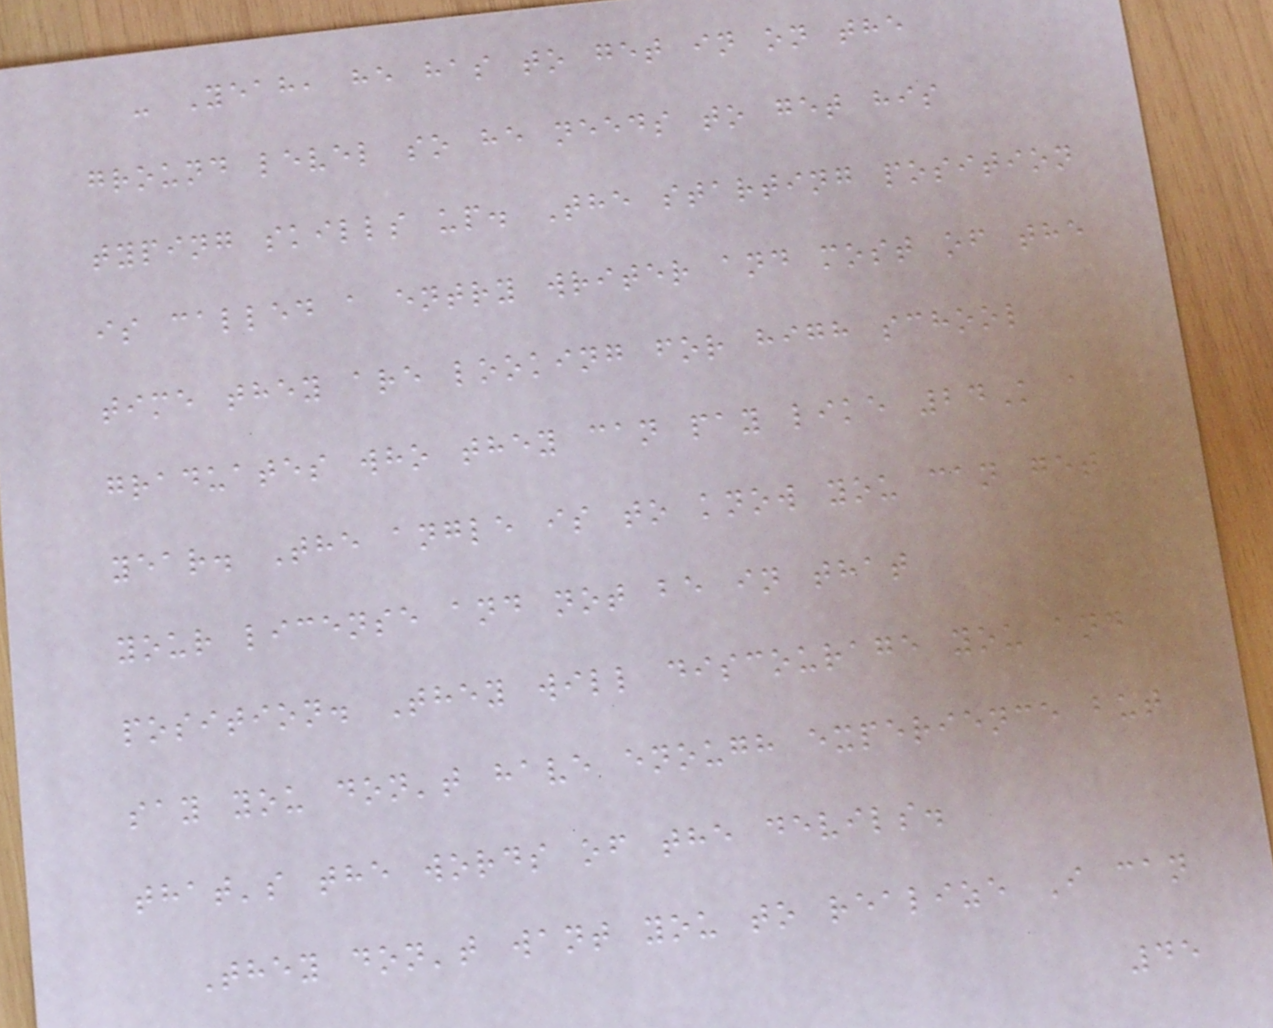- Yeah, he has to get in on the
ground level so he needs to get his
typing skills up. The starting position
is called a entry writer and most of the
time they are looking for high school
graduates who they can pay like 24K a
year. The angle is to know you can get
your license and not be in that
position. They will discourage you and
say you don't have enough experience but
that's the words of the devils.
They don't want you to realize I can
45
